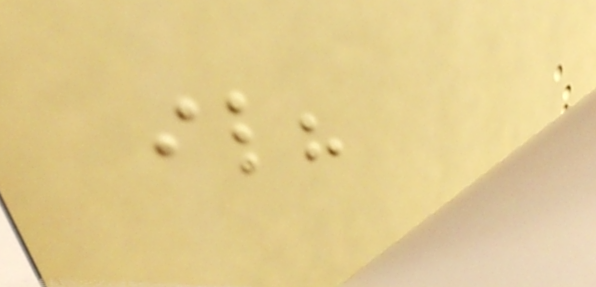il?
